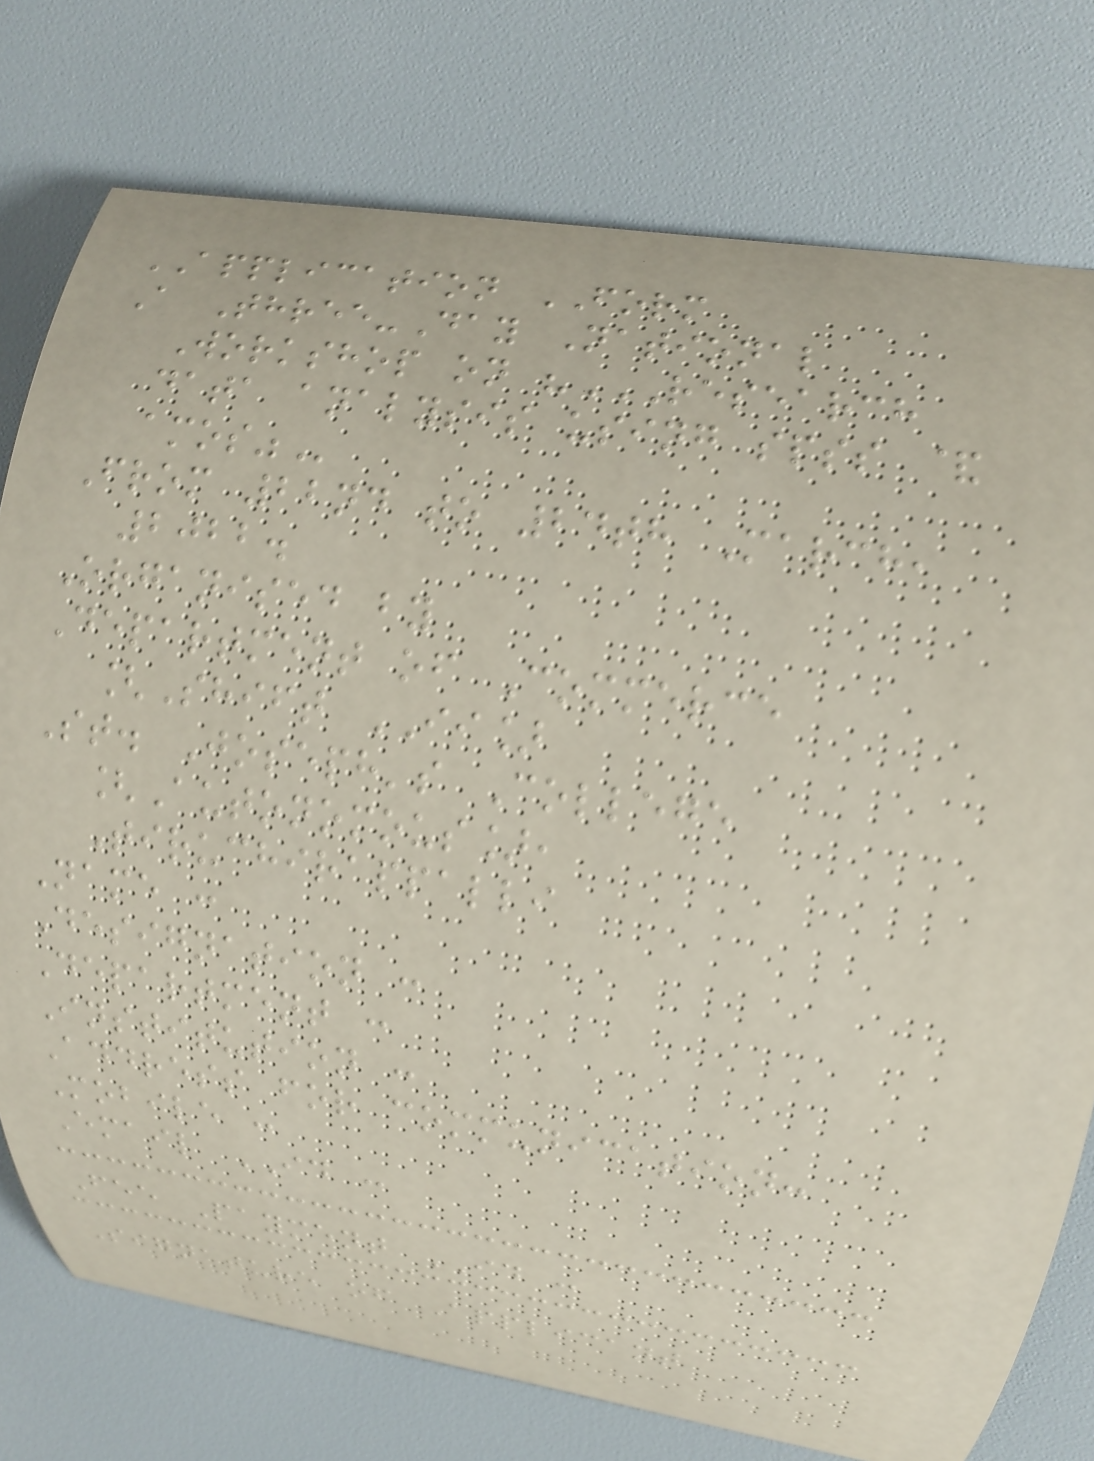APPLICATION FORM
A Three-Day National
Workshop on "RESEARCH
DATA ANALYSIS USING SPSS &
AMOS"
From 22nd to 24th March,
2022.
Organised by
Department of Commerce
[Shift II]
St. Joseph's College
[Autonomous],
Tiruchirappalli
Name :
Designation :
Department :
Institution :
Address for communication:
Mobile :
Email ID :
Fee Payment ID :
Signature of Applicant
